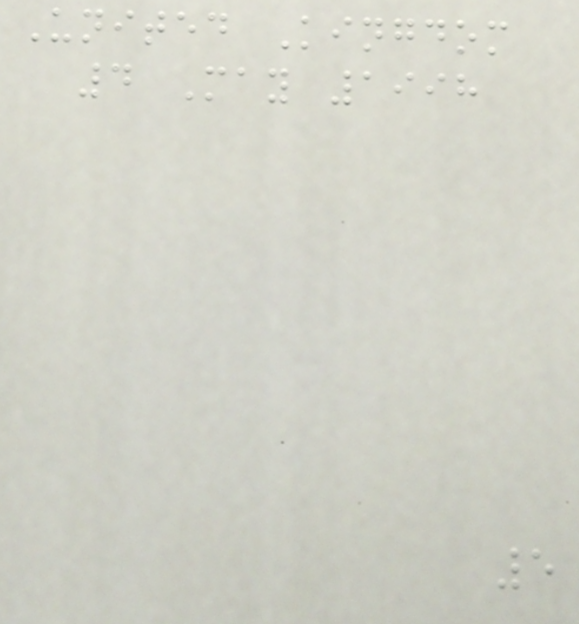United Kingdom
4 May 1998
5
